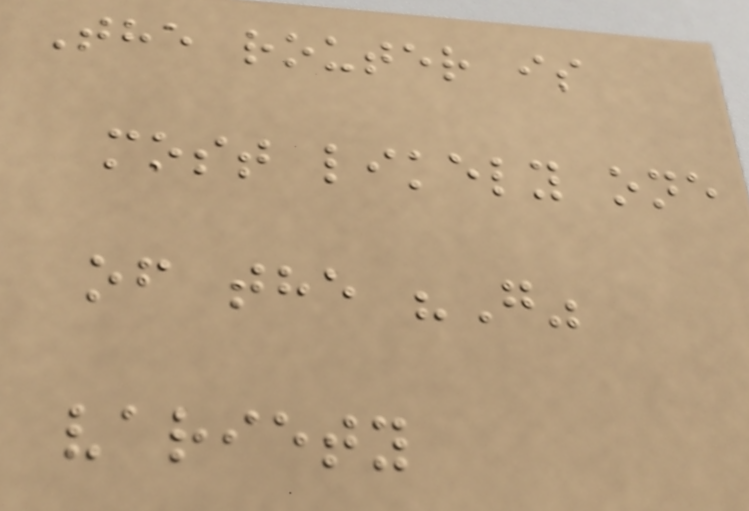The router is
most likely one
of the "G"
variety
